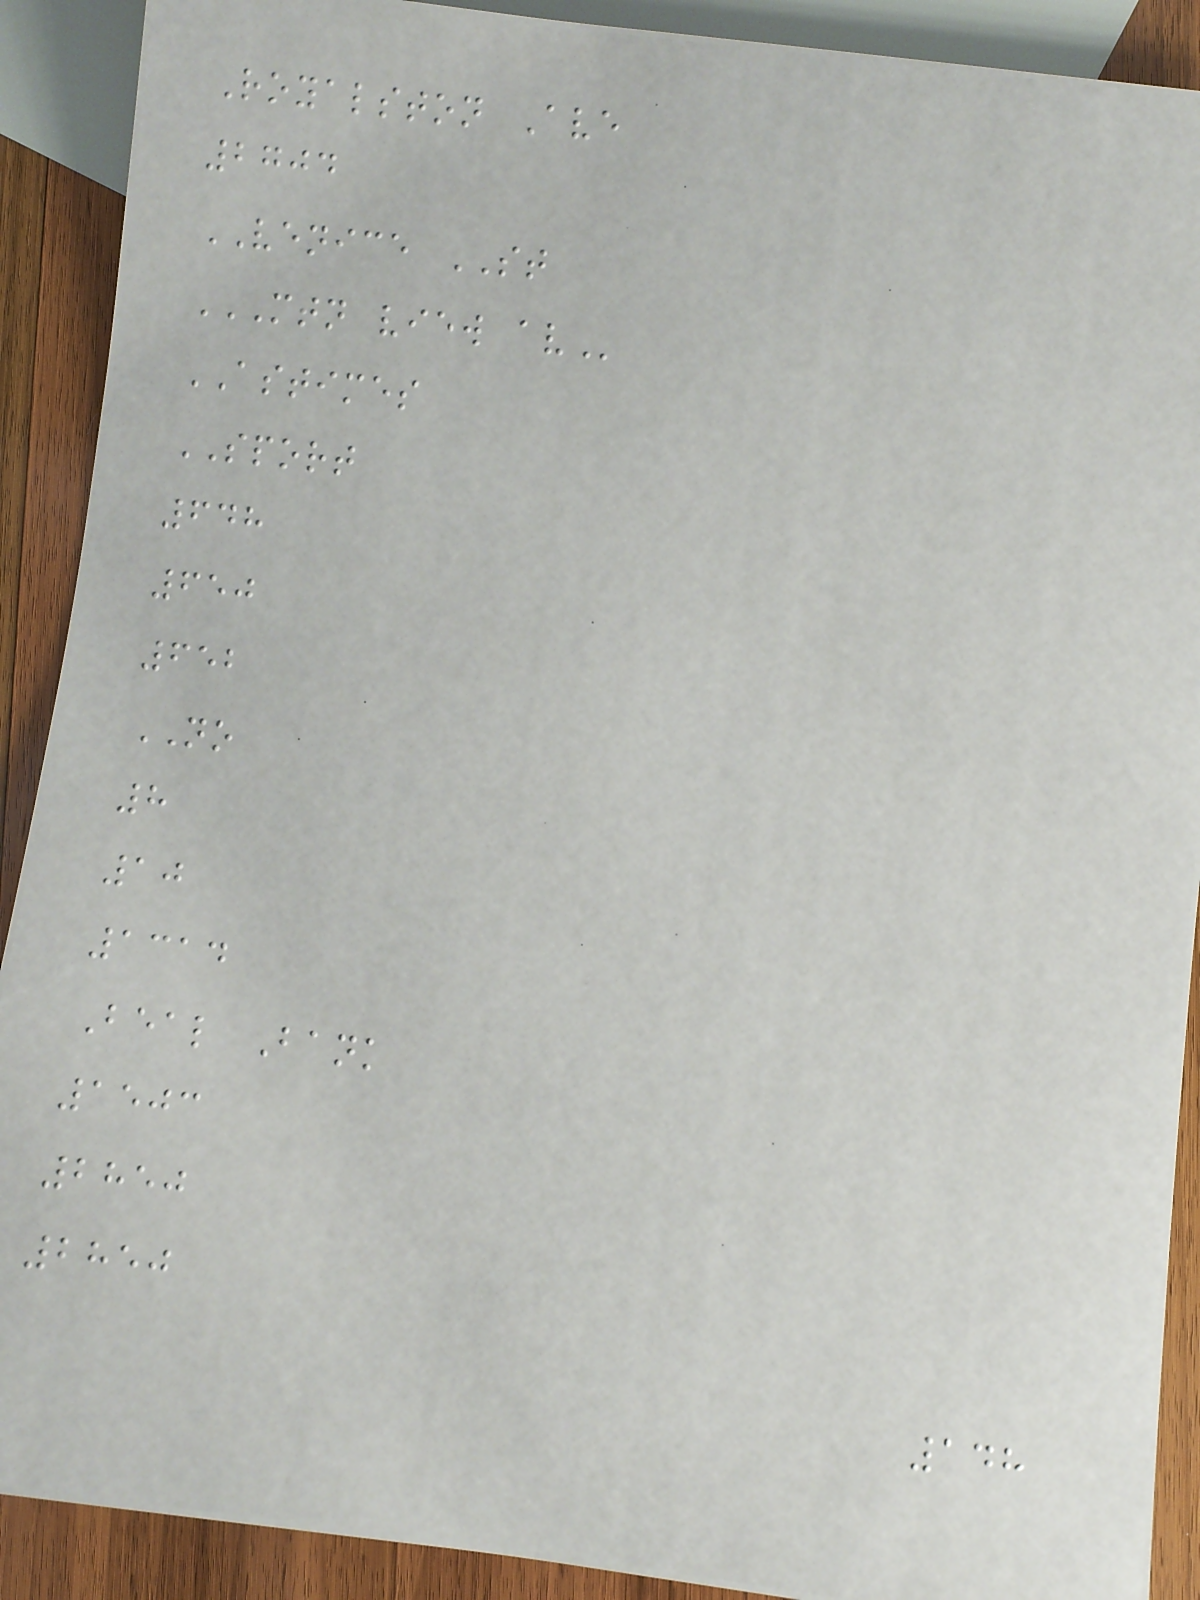Royalston Ave
2704
VENICE ST
MTN VIEW AV
ASTIMES
SPORT
648
650
652
NO
8
10
1314
Beal Bank
1503
2850
2850
148
